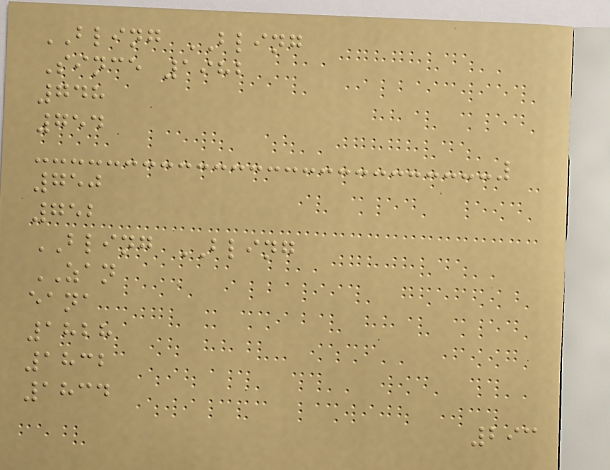BLING BLING
Since 1982
748
754
750
752
BLING BLING
ZAN
eana
1828
1832
1834
293
